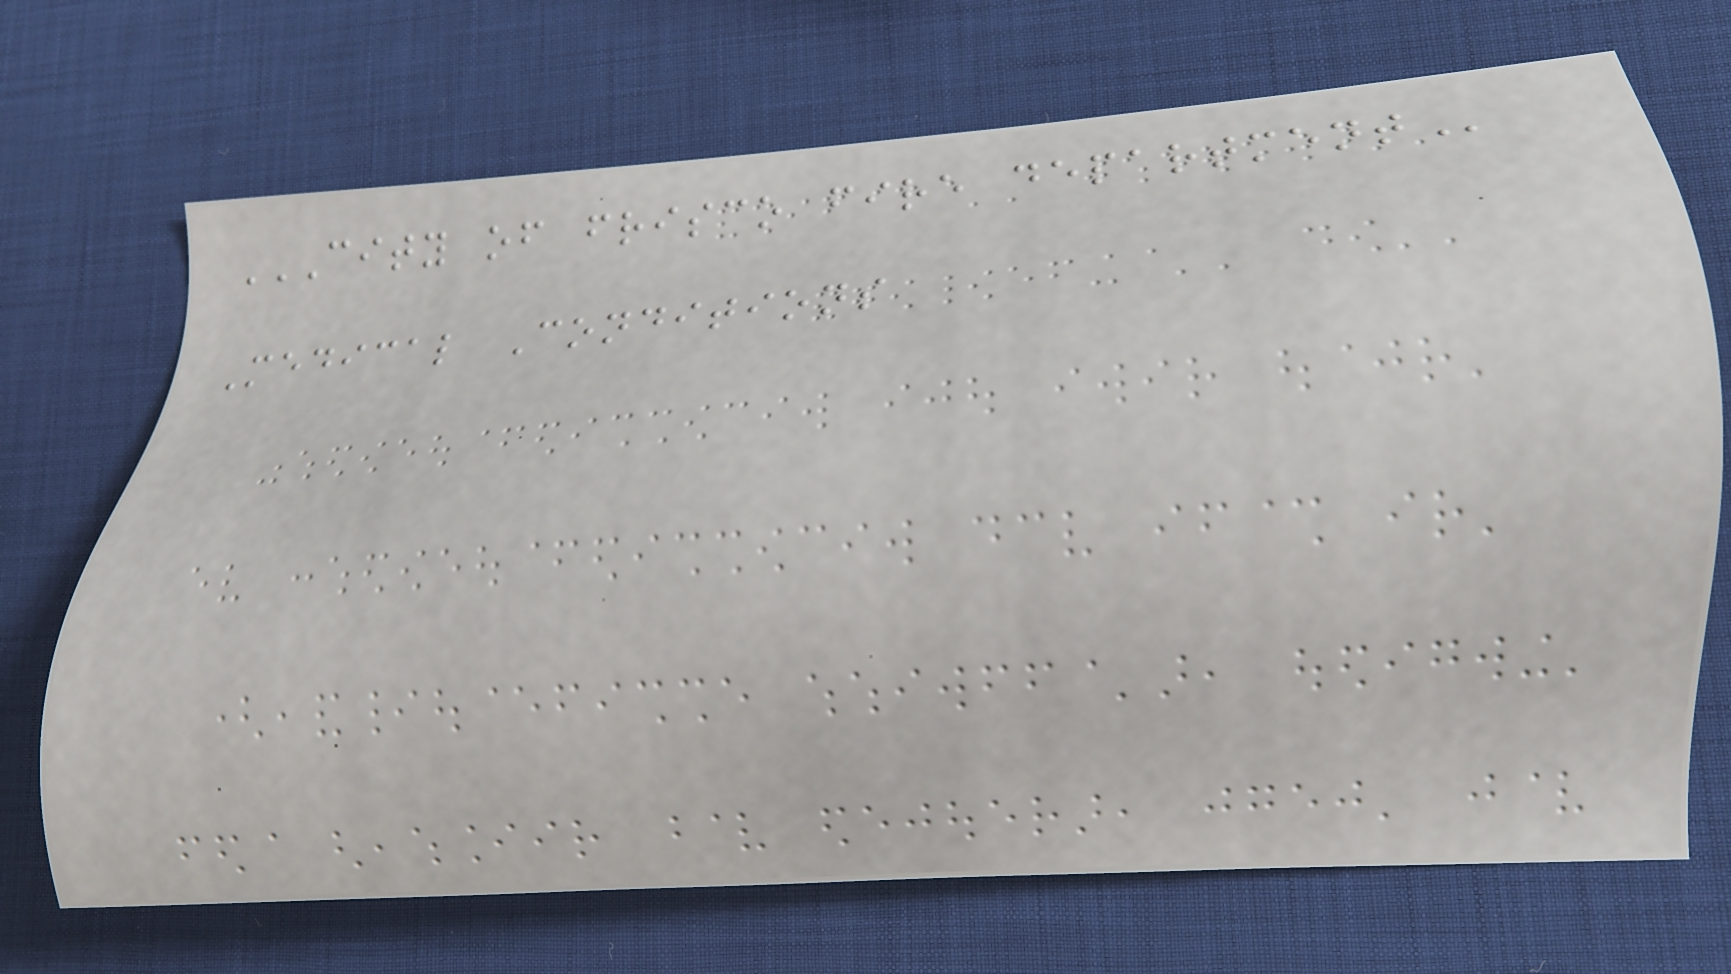CITY OF FRISCO FIRE DEPARTMENT
Medical Conditions
